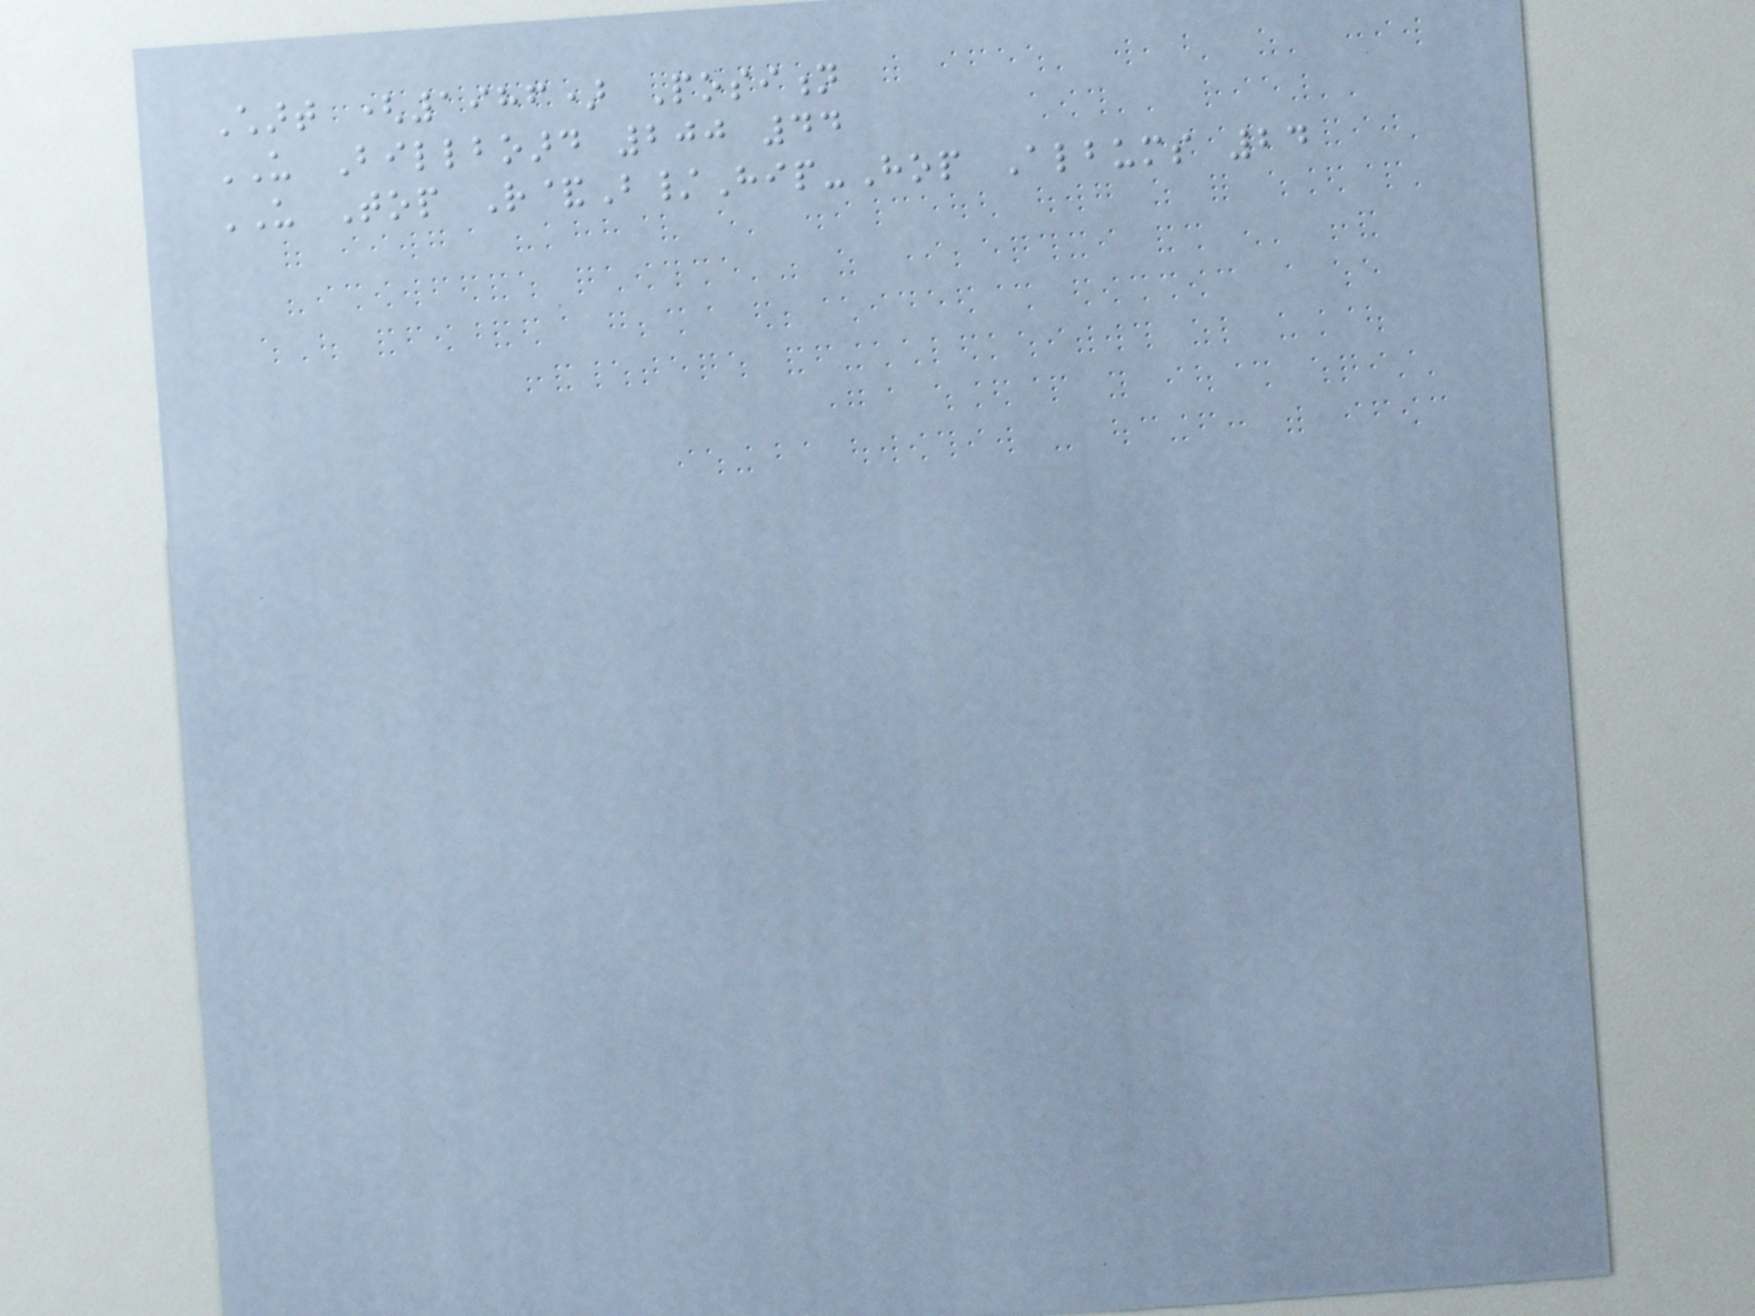Chart (1986) Position
US Billboard 200 44
US Top R&B/Hip-Hop Albums 24
